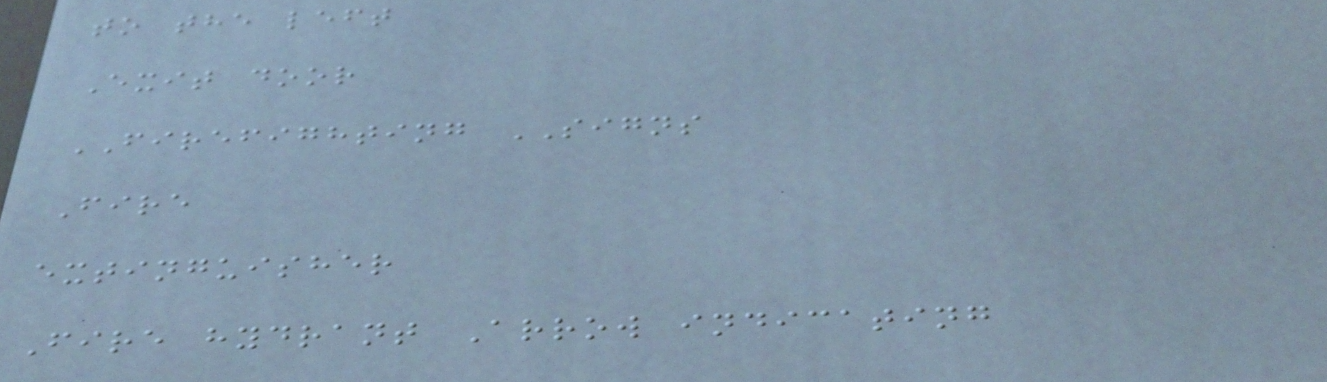to the left
Exit door
FIREFIGHTING SIGNS
Fire
extinguisher
Fire hydrant Arrow indicating
